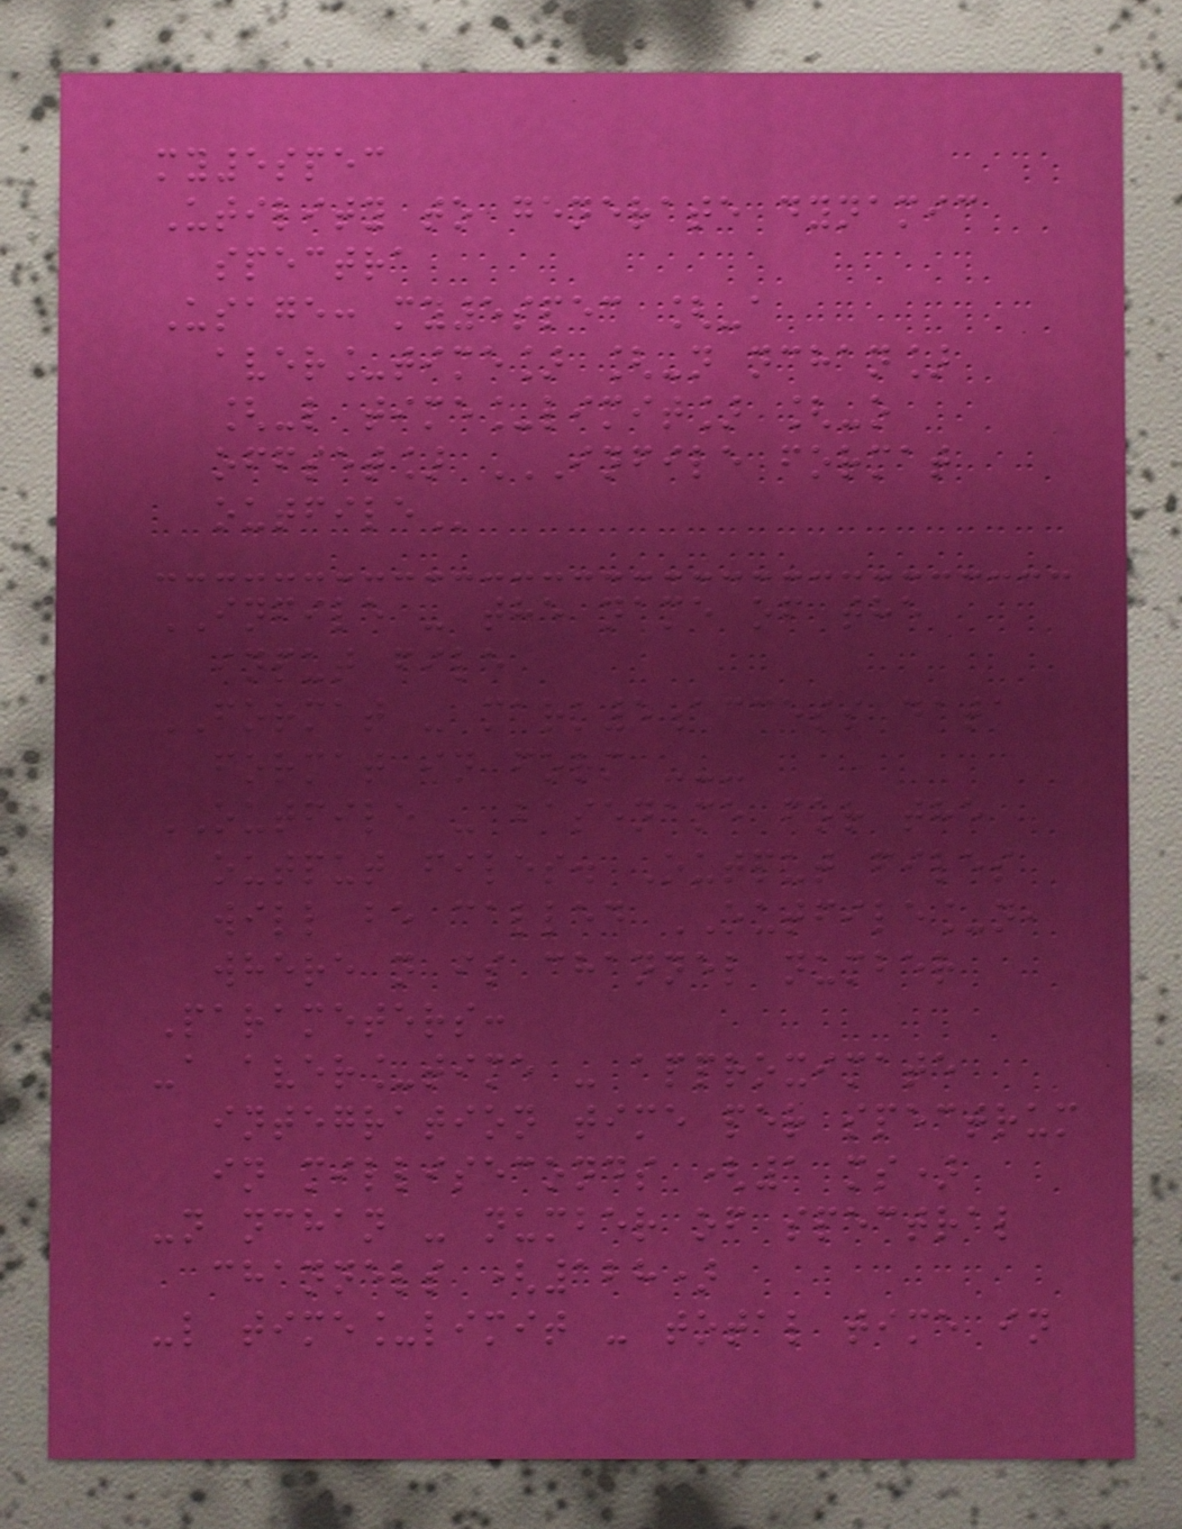my5spec
Utility to generate dynamic
spectra
Usage: my5spec [-a
aver_time] [-n nchan]
[-l time_limit] [-o
offset] INFILE FORMAT
OUTFILE
INFILE - the name of the
input file
FORMAT - mark5access data
format in form ---
OUTFILE - basename for the
output files. Output files
will be called OUTFILE_n,
where n is channel number
Parameters:
-a aver_time - approximate
integration time per spectrum
in milliseconds (1 ms)
-n nchan - number of spectral
channels (128)
-l time_limit - total time in
